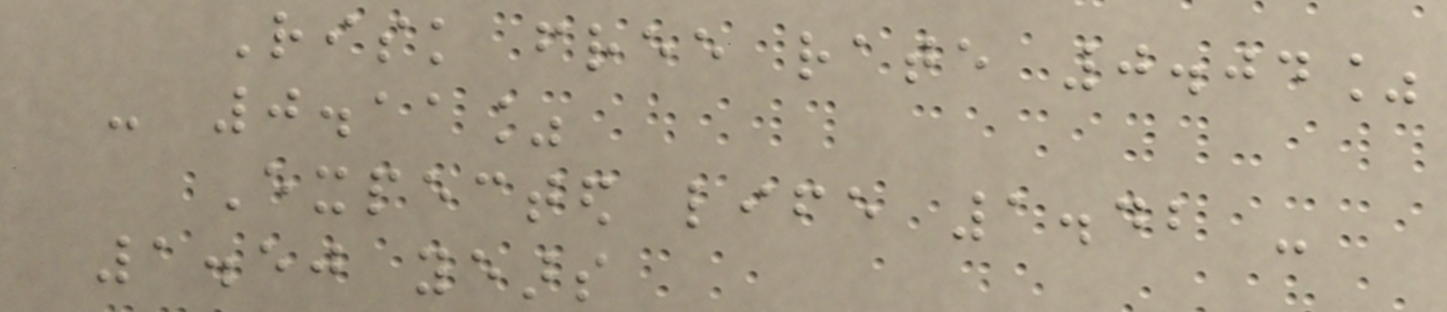Risk free rate 0.04%
- 0.11%
Expected life 1.42 -
1.50 years
